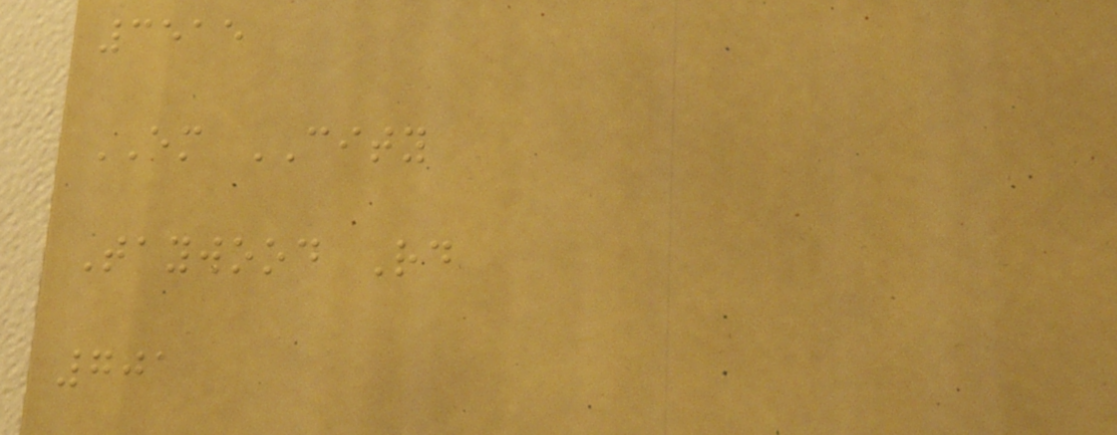3515
EM CITY
Taywood Rd
701
